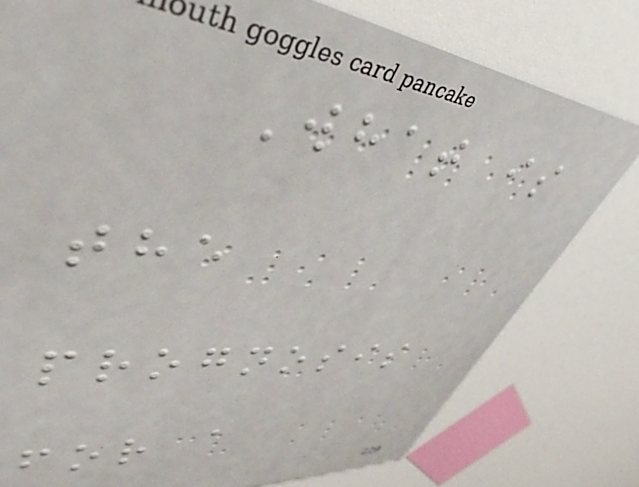What is
the
prognosis
for a
